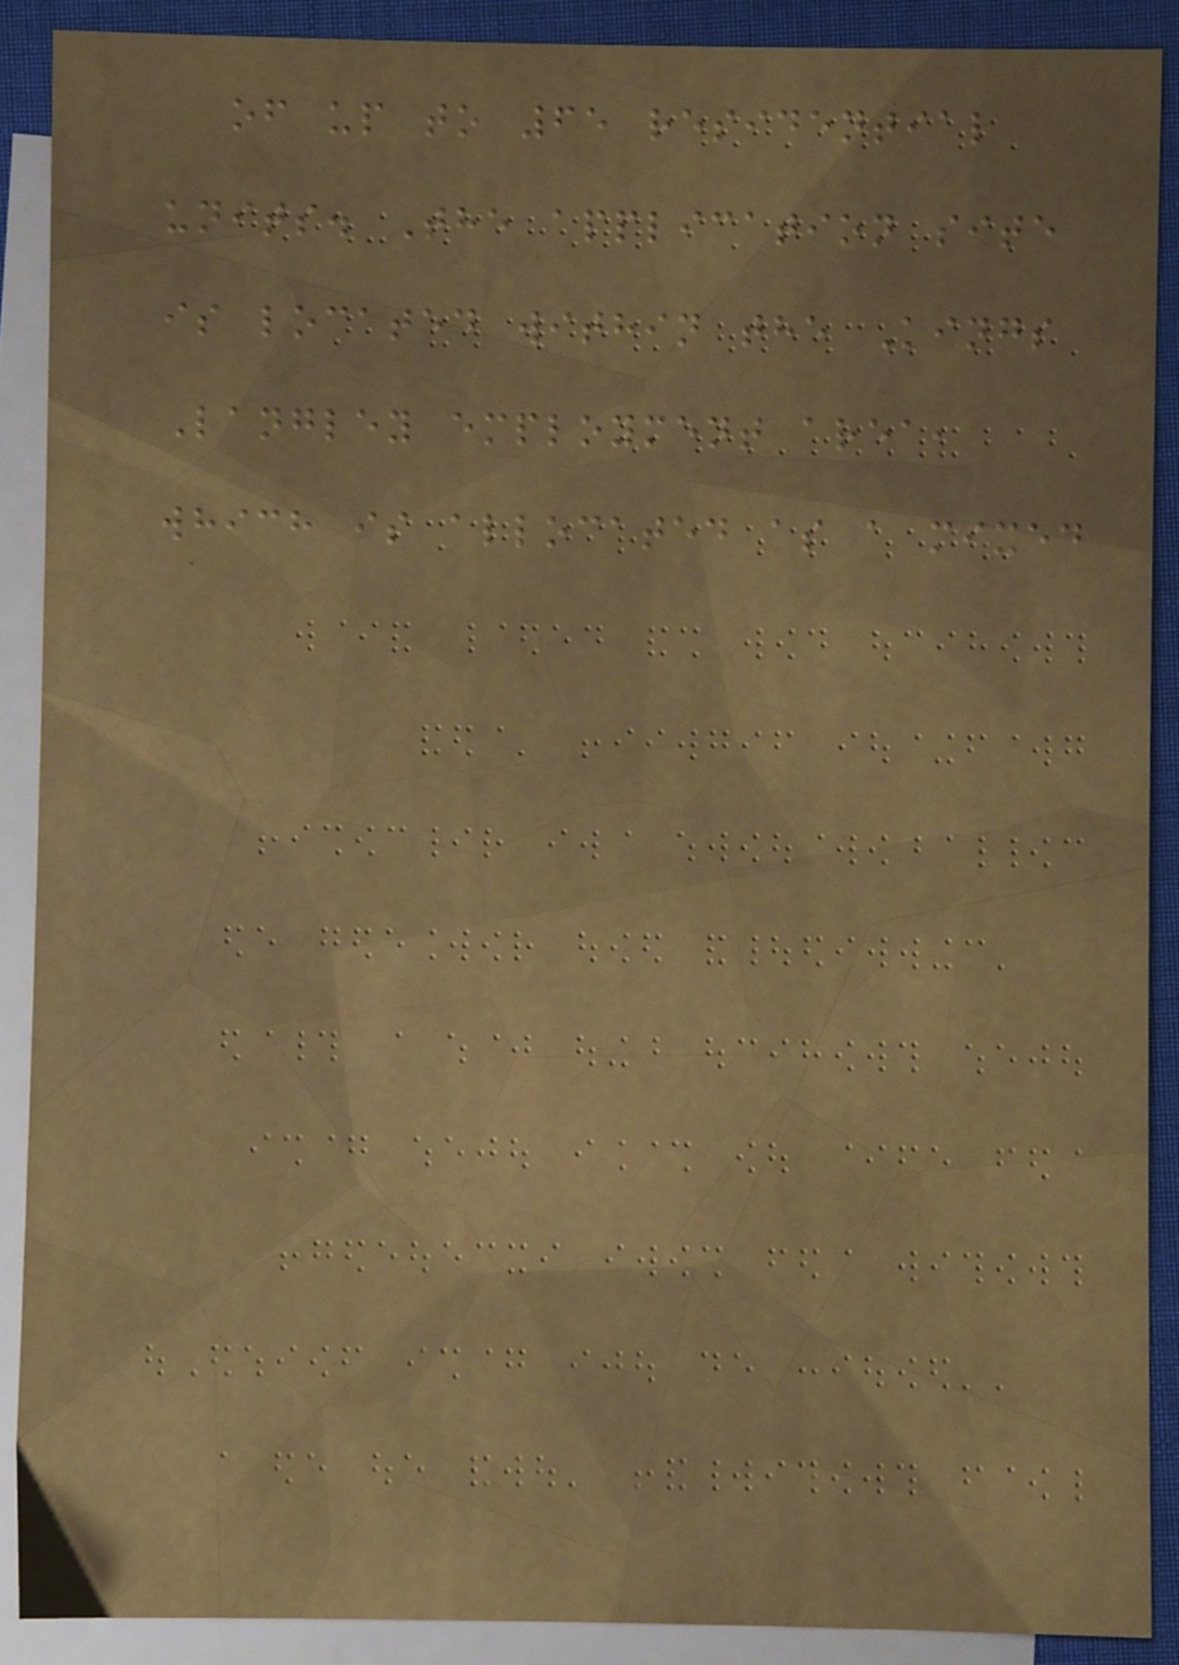of up to 65 residential
units. The application site
is located within the Kings
Langley employment area,
which is allocated as a mixed
